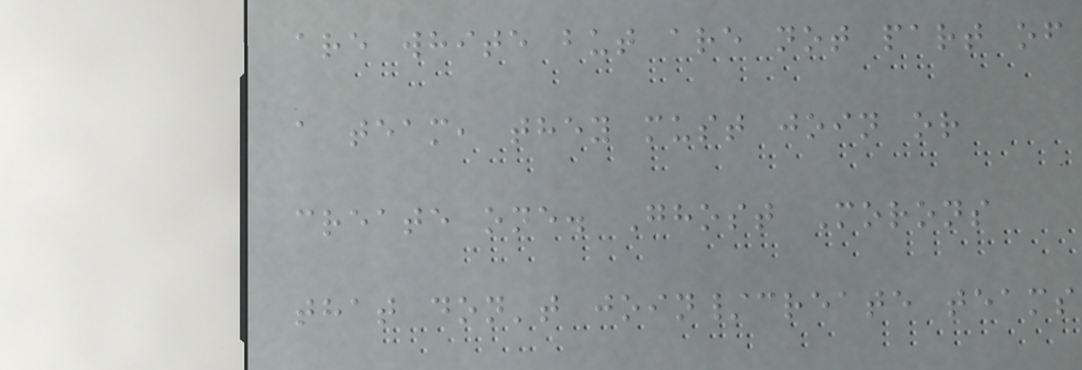are white but are not part of
a team, they must join or
create one. Ghost Morons
that don't join/create teams
